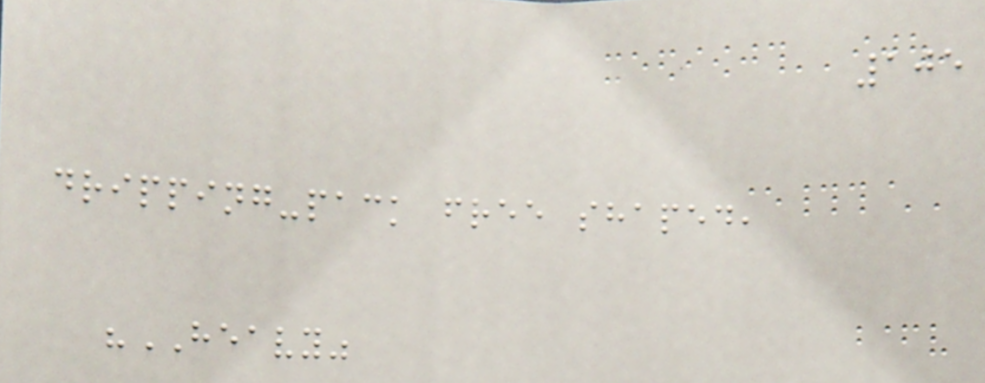105
dripping-pack free shaped,
"HEAVY"
